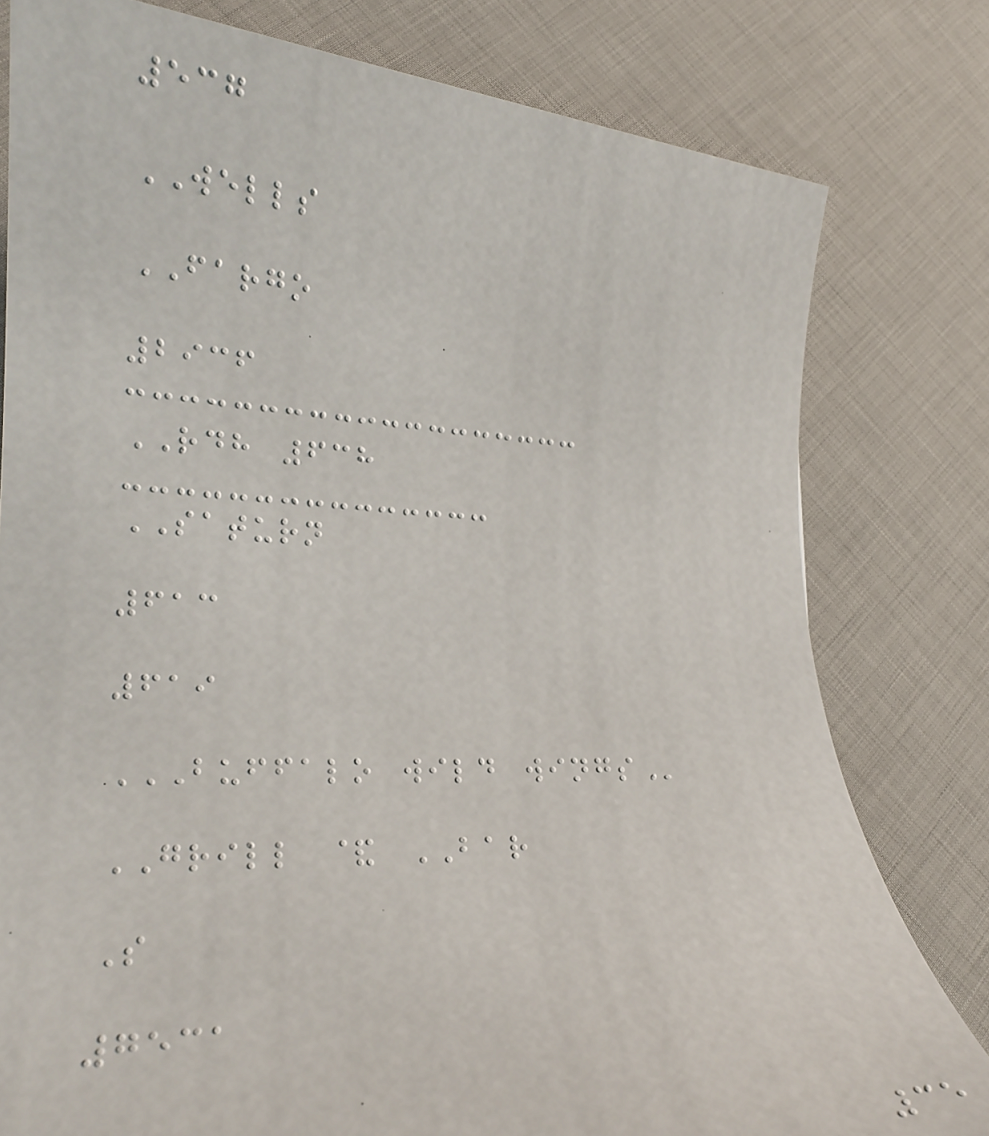537
WELLS
FARGO
2936
RDH 638
SATURN
613
619
BUFFALO WILD WINGS
GRILL & BAR
S
7531
35
